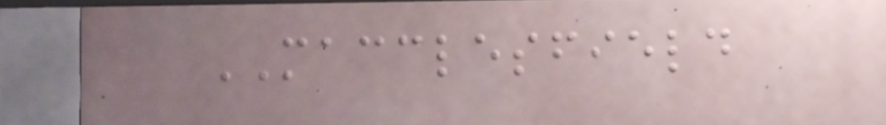MACCLESFIELD
